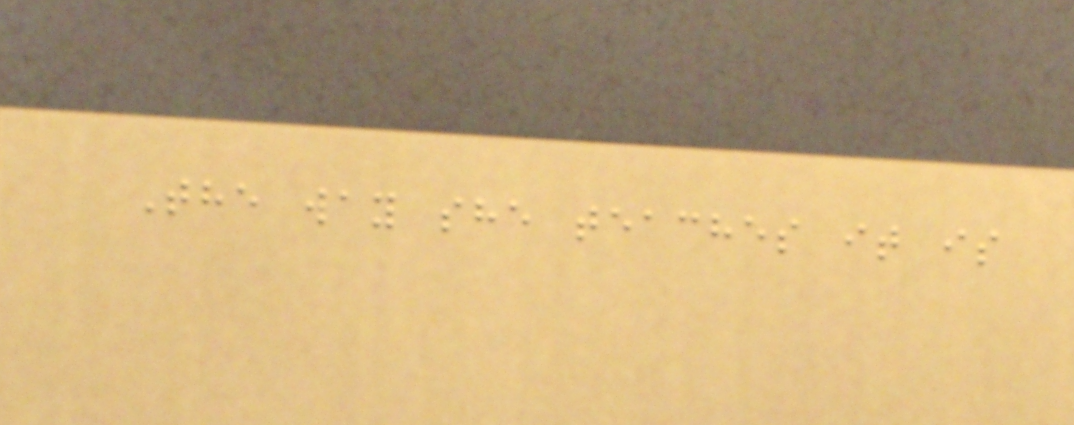The way she teaches it is
